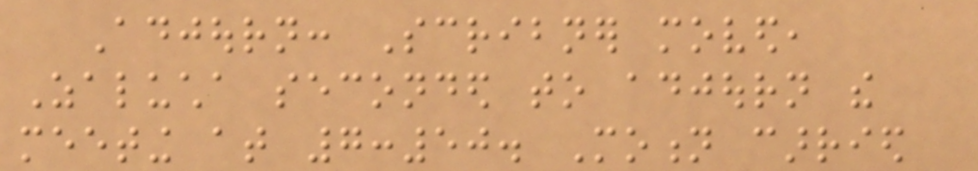Adjourn: Scribner moved,
Zalucha seconded to adjourn the
meeting at 7:50. Motion carried
